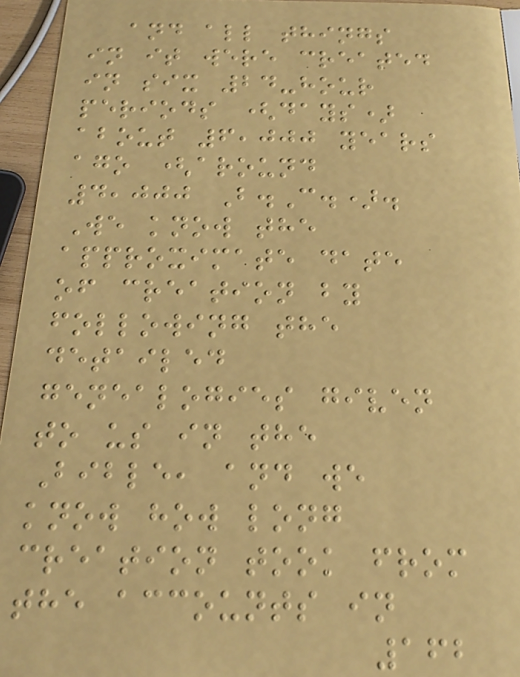and all things
in it were created
in six 24-hour
periods (days)
about 6,000 years
ago (around
4,000 B.C.).
We know the
approximate date
of creation by
following the
detailed
genealogies given
to us in the
Bible, and we
know how long
creation took from
the accounts in
162
